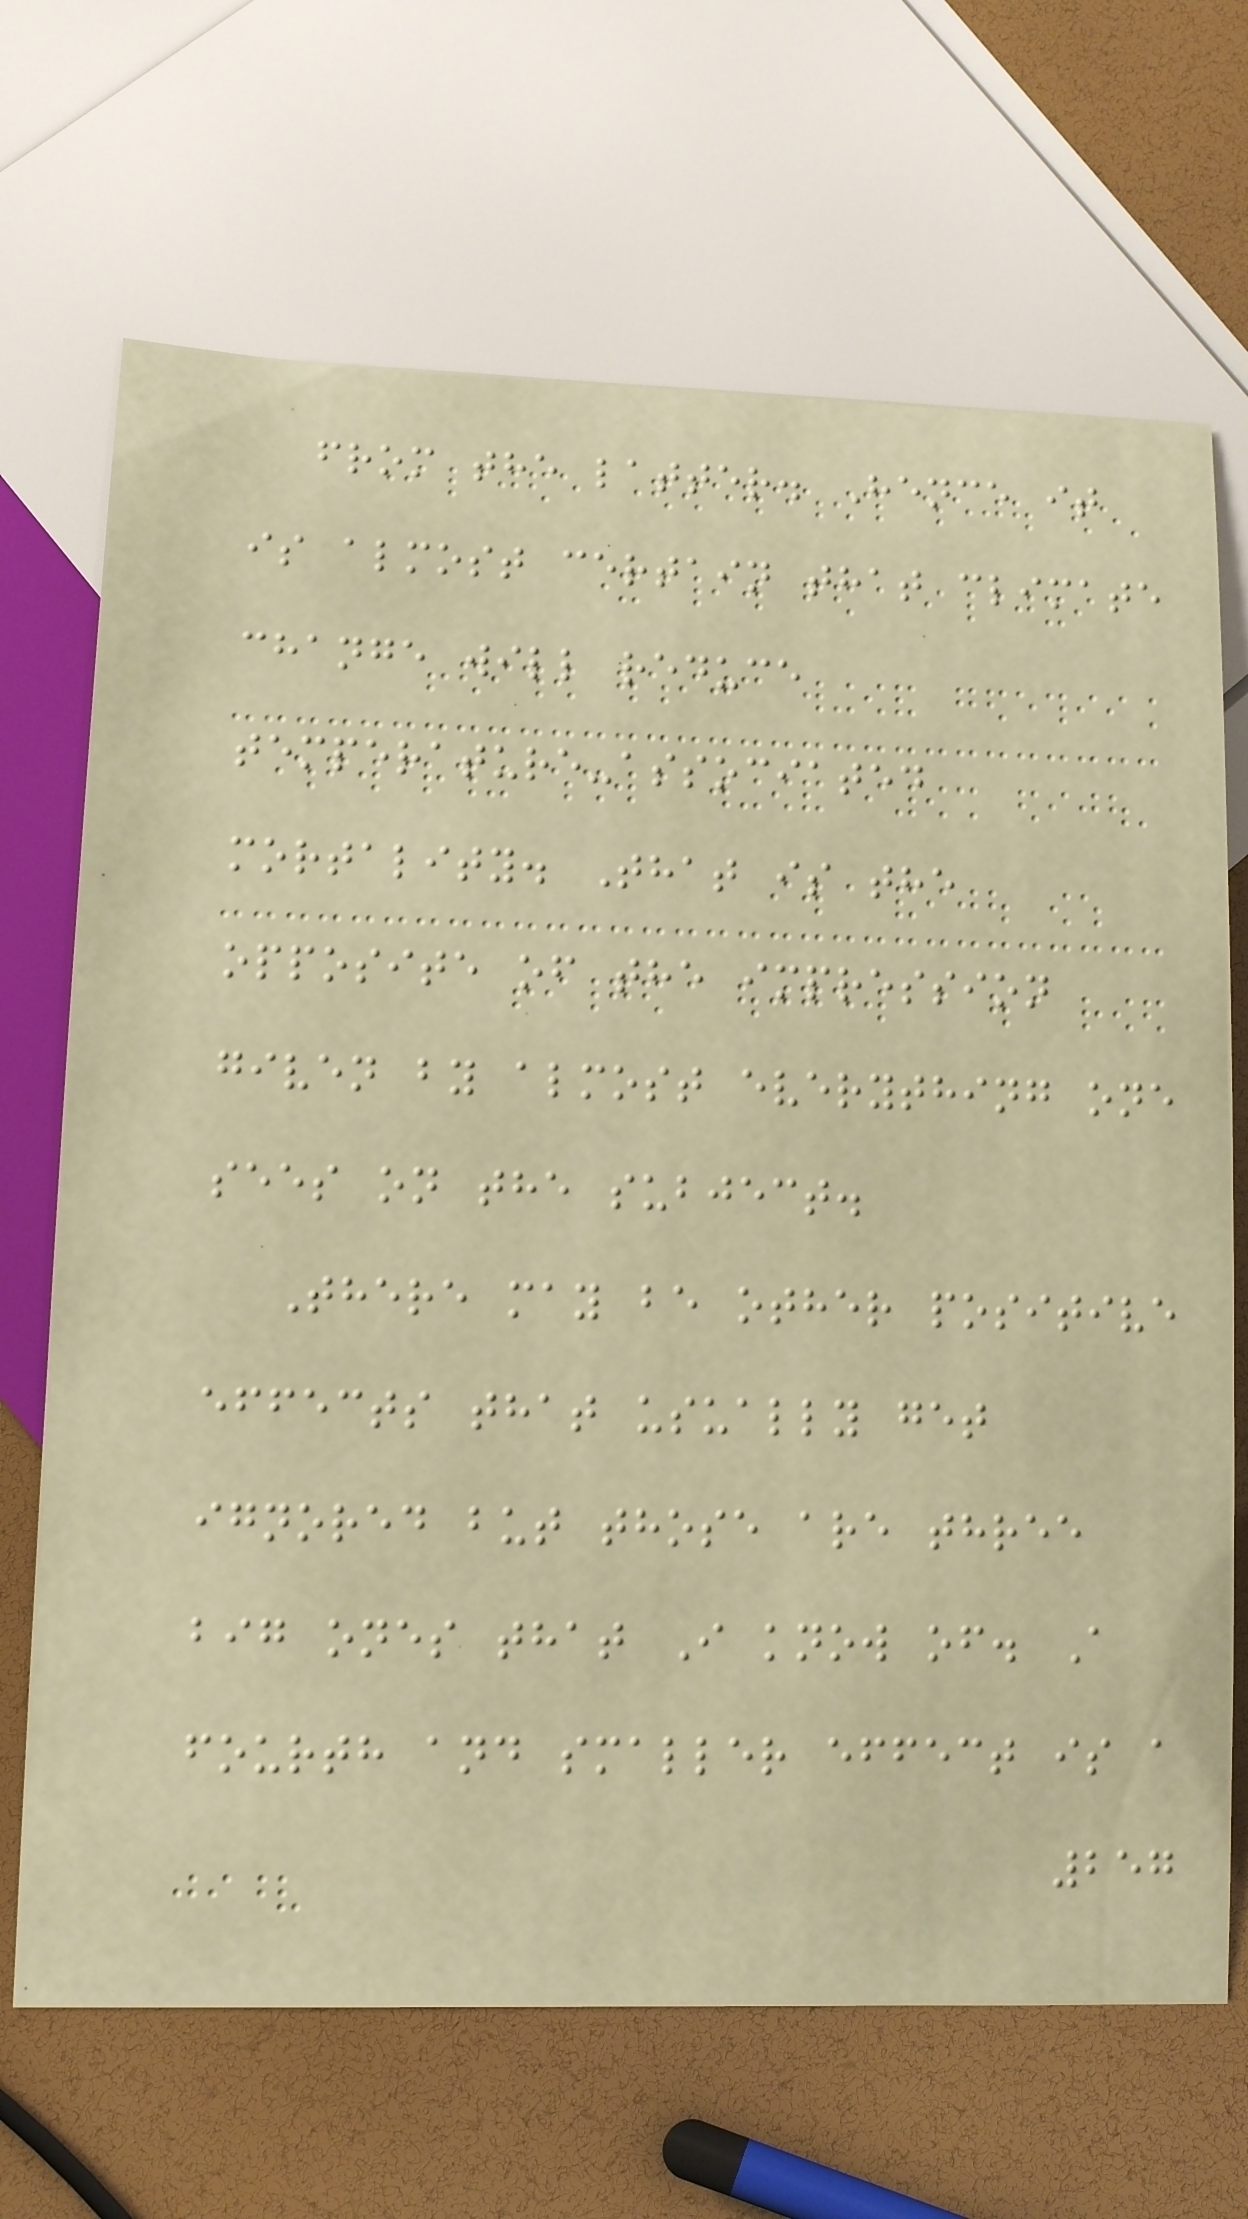from the latter. Hence it
is almost certain that climate
change will reduce
temperature-associated
mortality. That is the
opposite of the impression
given by almost everything one
sees on the subject.
There may be other positive
effects that usually get
ignored but those are three
big ones that I know of. A
fourth and smaller effect is a
257
